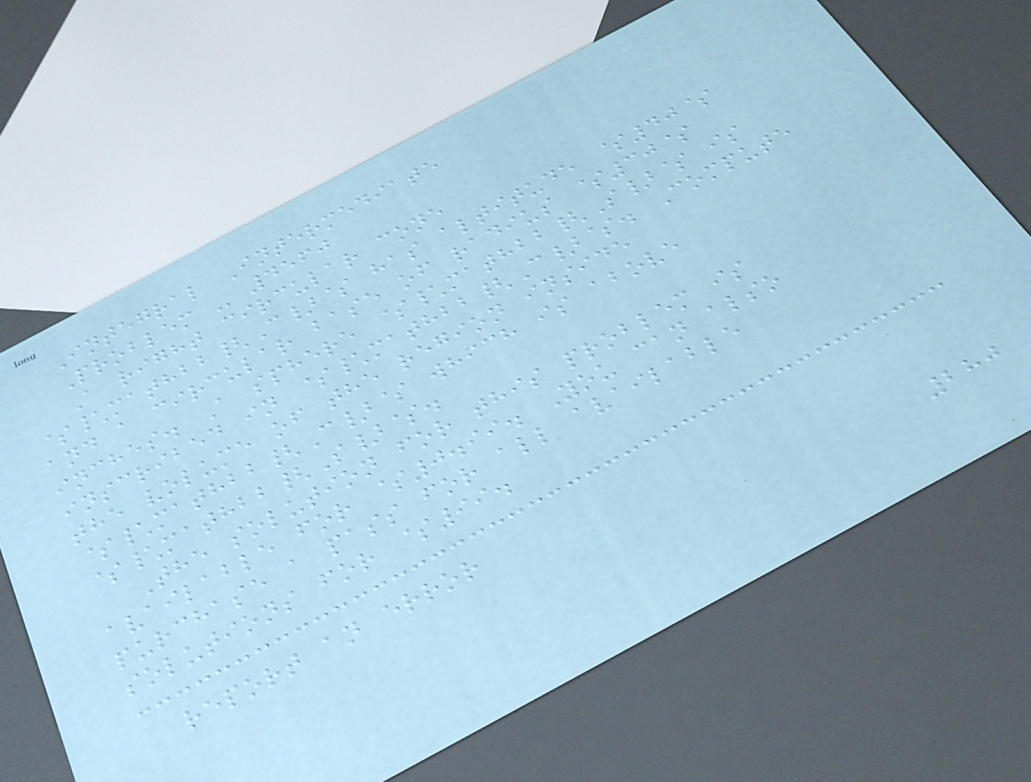Integral Intermediate
Problem - 4560
A right circular cone
$\mathbb{C}$ has altitude $40$
and a circular base of radius $30$
inches. A sphere $\mathbb{S}$ is
inscribed in $\mathbb{C}$. Compute
the volume of the region inside
$\mathbb{C}$ which is above
$\mathbb{S}$.
The solution for this problem is
available for $0.99. You can also
purchase a pass for all available
solutions for $99.
report an error
280
